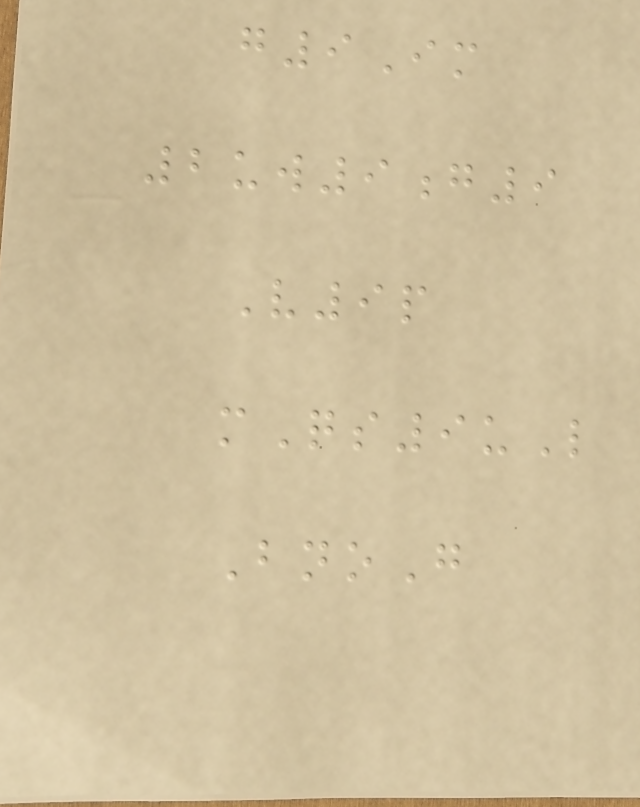g9Im
2uw9g9
V9p
mQs9uL
BnoG
